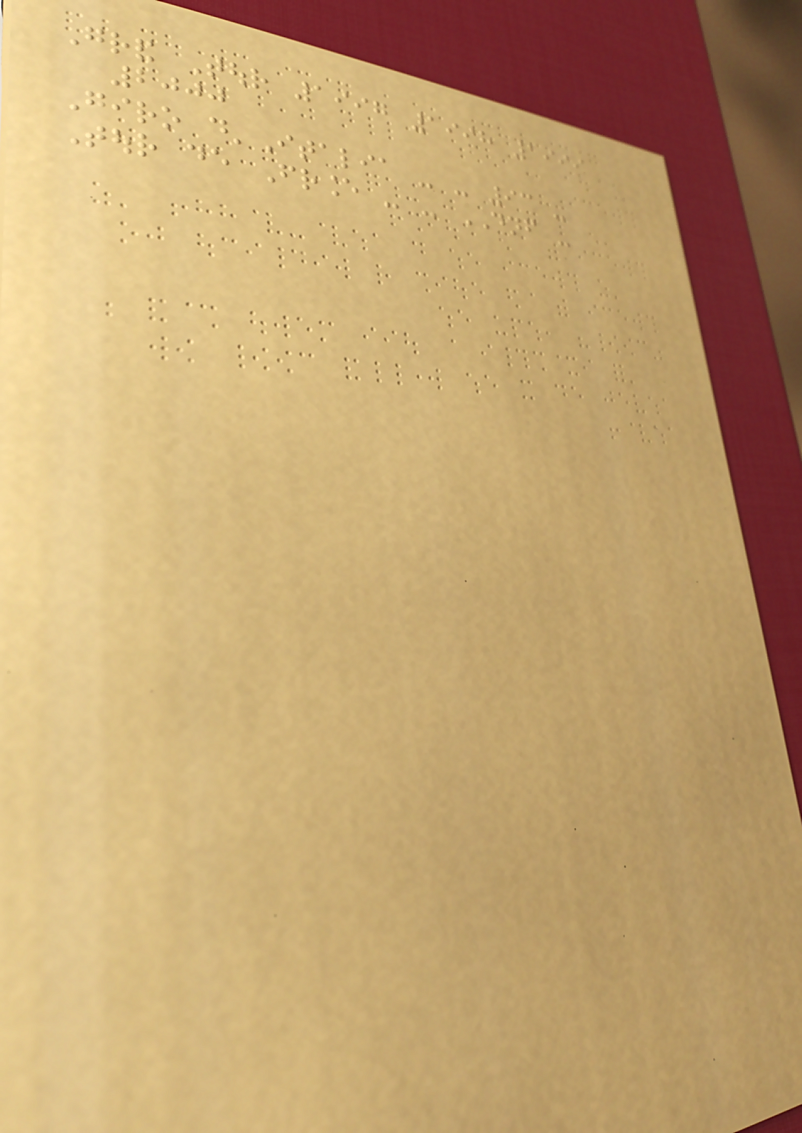Grand Tour 1997 1998 1999
2000
Giro d'Italia - - 93 -
Tour de France - - DNF -
